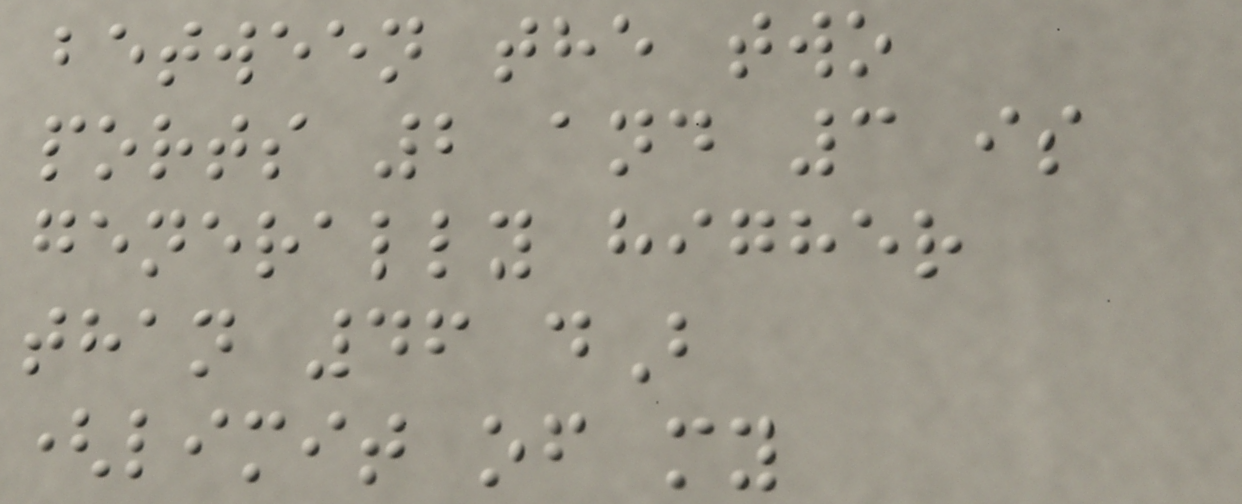between the two
ports 2 and 3 is
generally higher
than 46 dB
(limit of my
